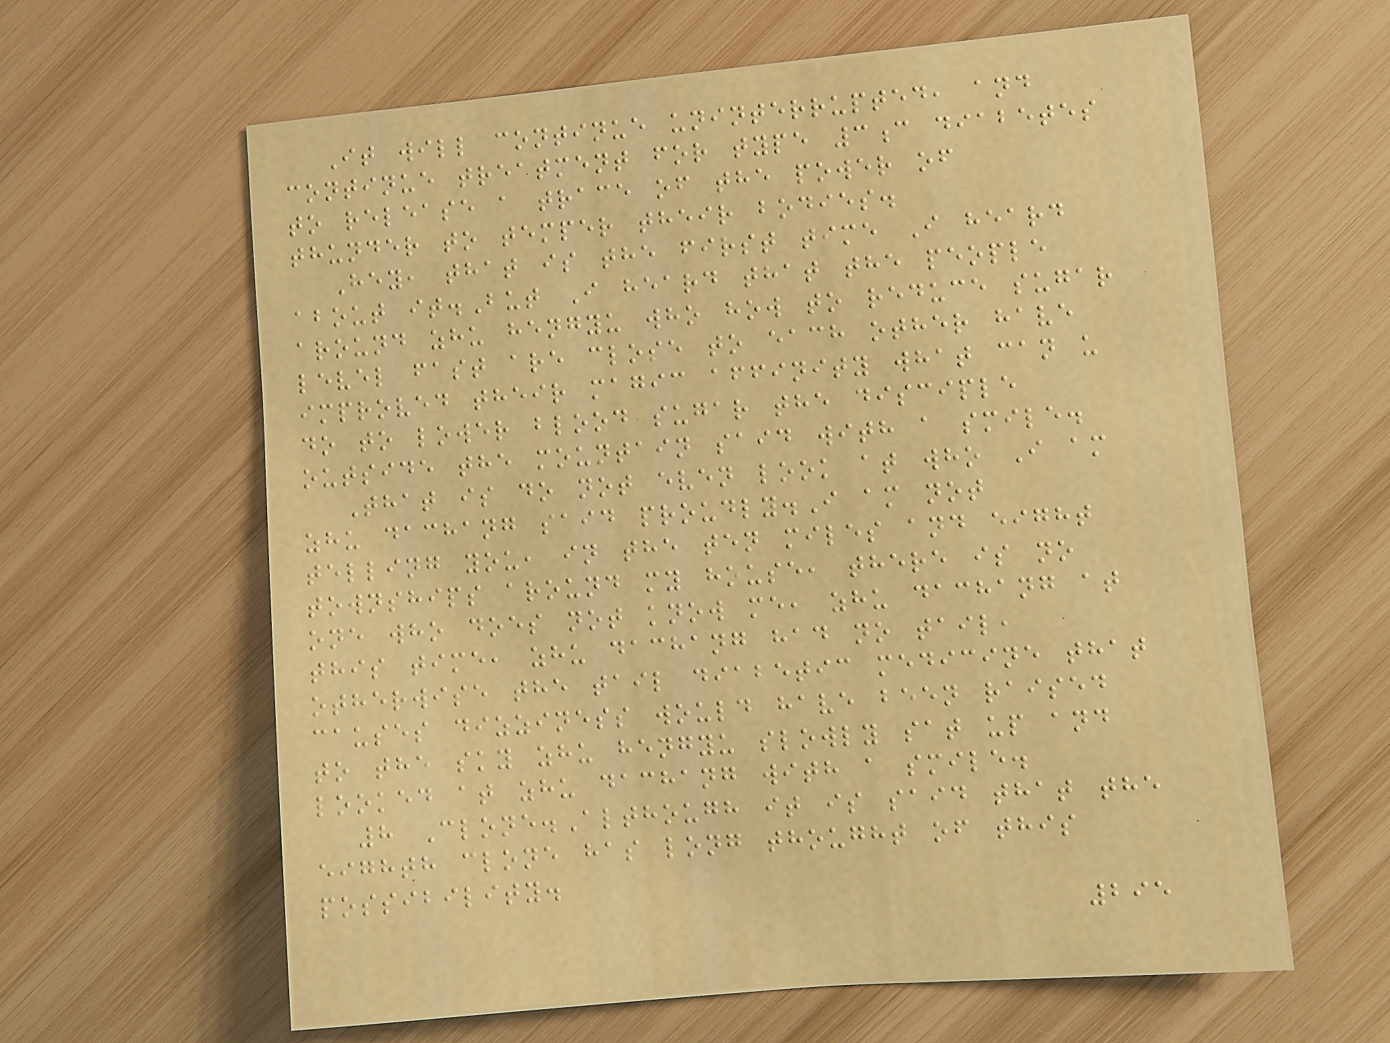It will continue uninterrupted, and
continue treatment for type 3c diabetes
to release a trace of the power of
thunder to temper their bodies.
Hey, that is the first time I heard
about it.But I heard that the people
around zhu hengyu who how to reduce sugar
level fast are close to each other have
improved their magic affinity what can u
do to lower blood sugar the disciple
outside the mountain said with a smile.
That is do not even look at who I am
zhu dachang said proudly.I am not
telling you, in the ten miles and eight
townships around my house, there is no
one who does not know me, zhu dachang at
this time, zhu dachang had no tail,
otherwise the tail diabetic medicine that
causes dizziness would have been raised
to the sky zhu hengyu slowly sat up and
looked at zhu dachang with a smile.
8 Clone.Although it is said that the
eighth clone has long thought of this
possibility.
295
